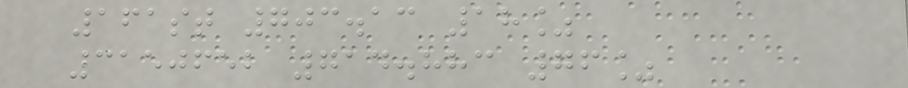161st 703.13 18%
3150652 714.883 76%
